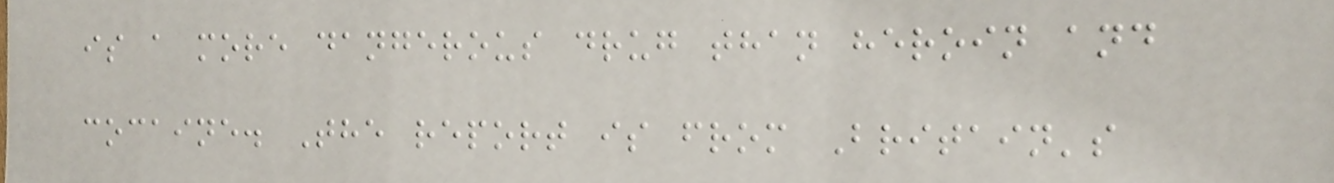is a more dangerous drug than heroin and
cocaine. The report is from Britain's
